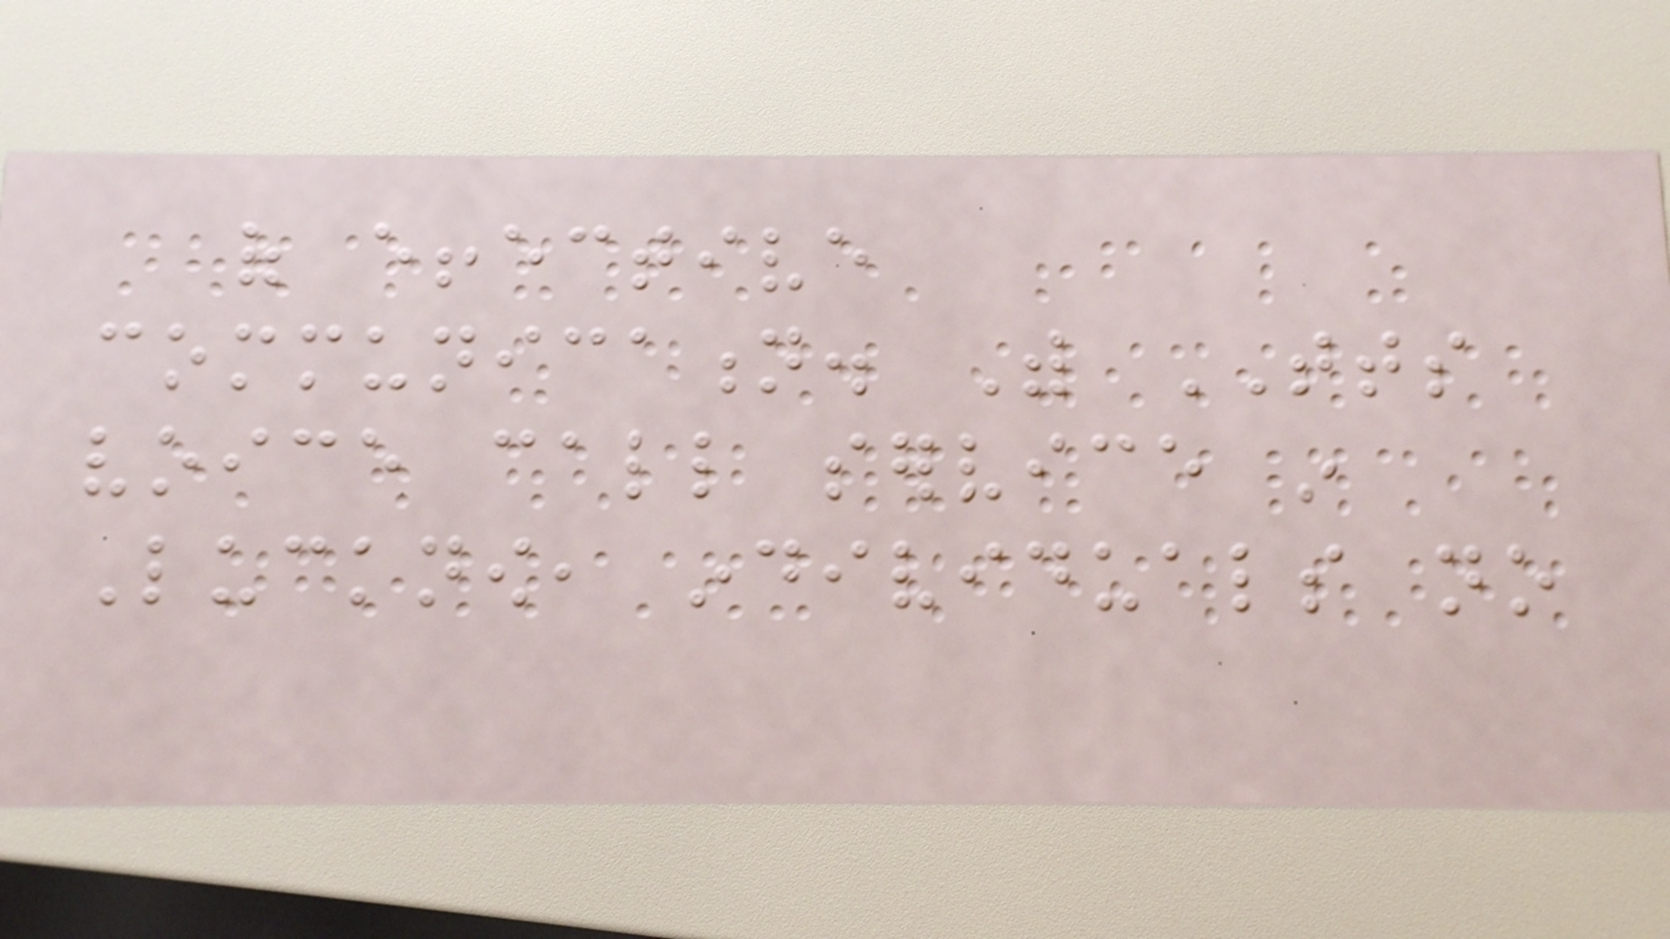of effective
communication. With TTS
voice call service in
Lucknow, individuals no
